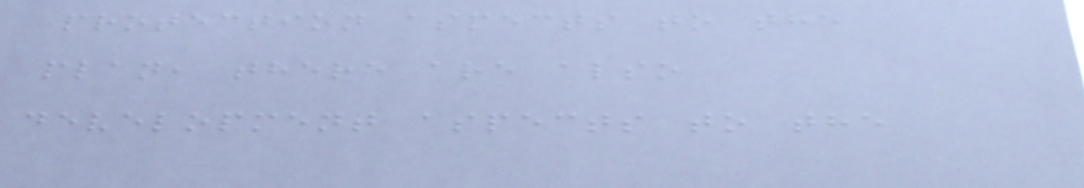protection aspects to the
plan, there are also
development aspects to the
